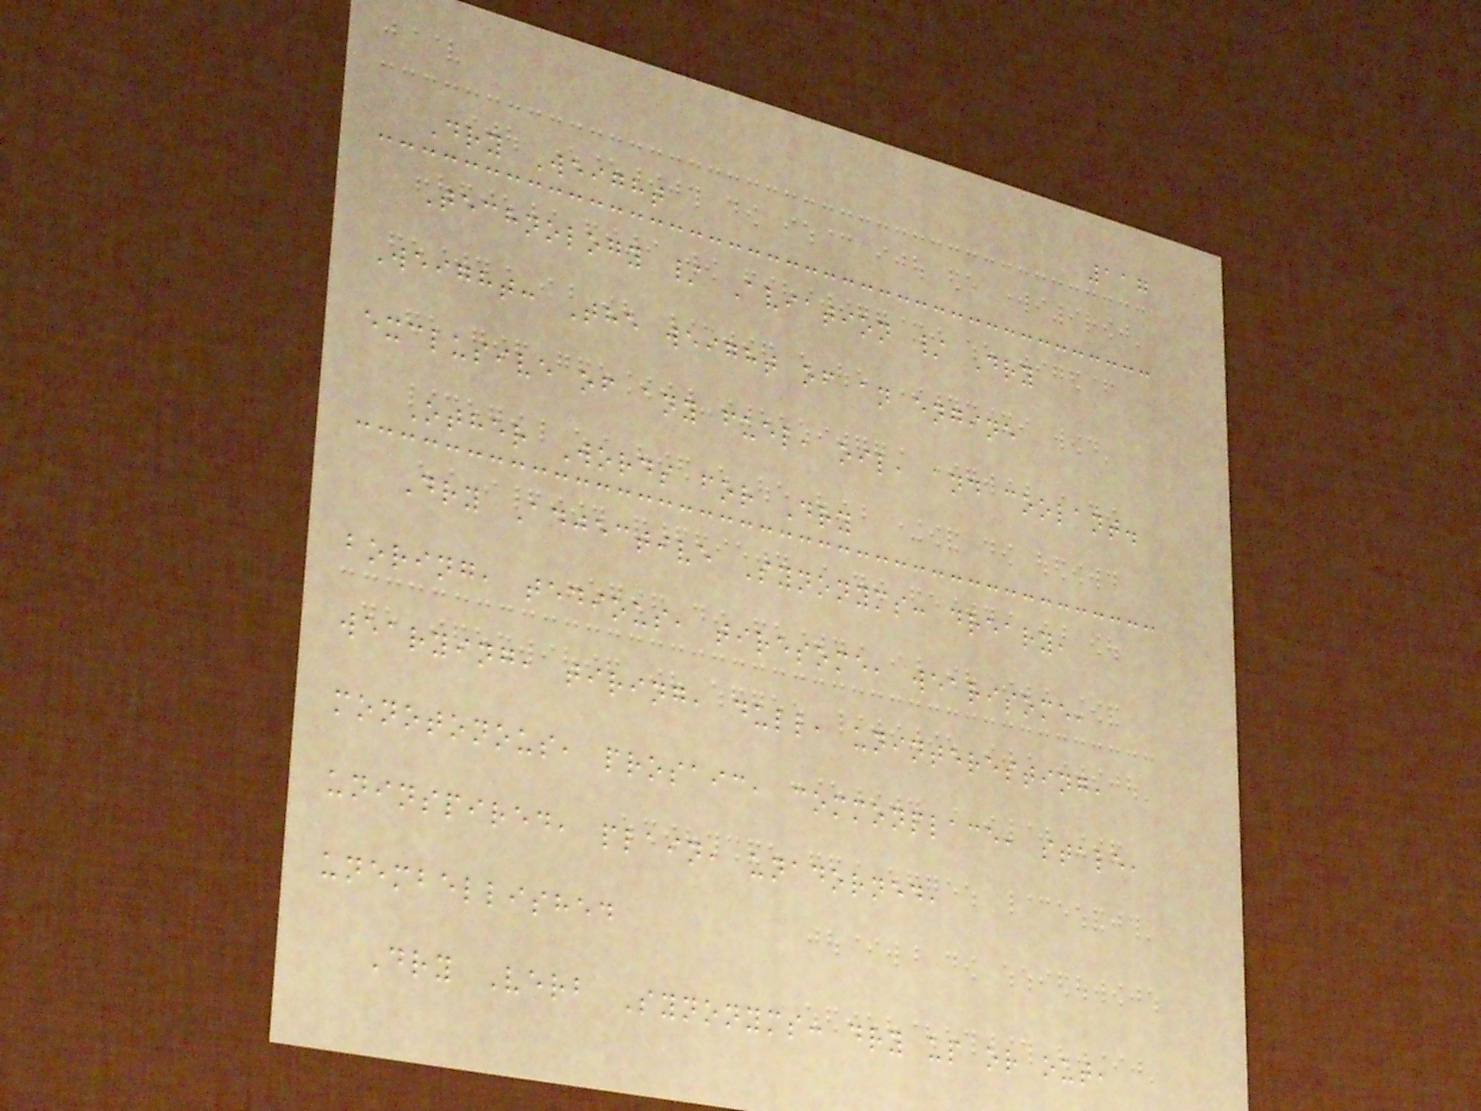117
Dry Weight
Technology / Aviation / Dry
Weight: The weight of an engine
exclusive of any fuel, oil, and coolant.
Other Words for Dry
Dry Adjective Synonyms: dreary,
boring, tedious, tiresome, wearisome,
wearying, tiring, dull, uninteresting,
monotonous, prosaic, commonplace, stale,
uninspired, plain, unadorned,
unembellished
Dry Verb Synonyms: dry up or out,
